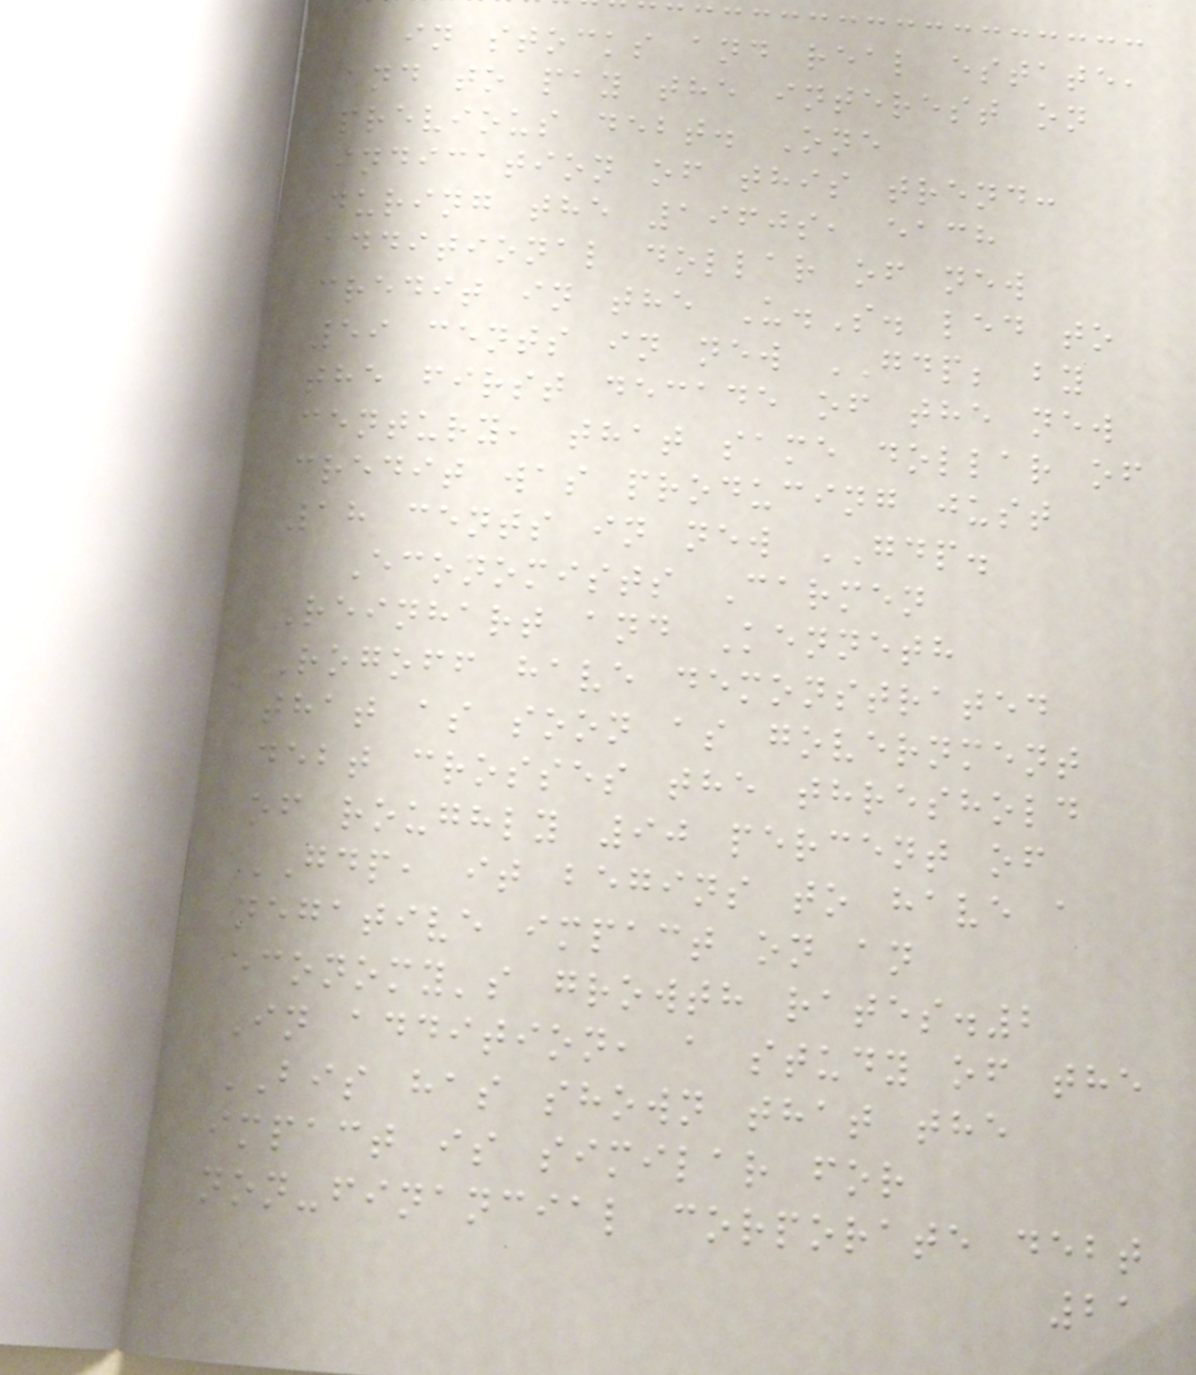in stocks and real estate,
and to pay the interest on
previous debt. One
indication of this trend:
during the 1960s, each
additional dollar of new
credit in the U.S. led to
59 cents in new GDP; by
the first decade of the new
century, that same dollar of
credit was producing just
18 cents in new GDP.
Economists Carmen
Reinhart and Kenneth
Rogoff have demonstrated
that as soon as government
debt crosses the threshold
of roughly 90 percent of
GDP, it begins to have a
negative impact on an
economy's growth rates.2
In addition, a study of the
BIS has shown that the
impact is similar for
non-financial corporate debt
21
